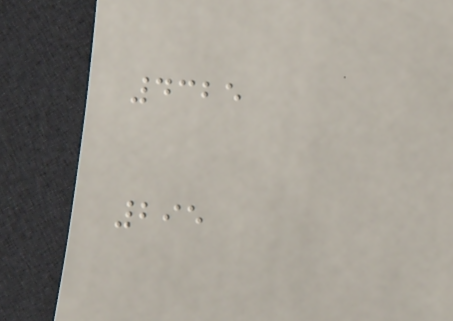4325
295
